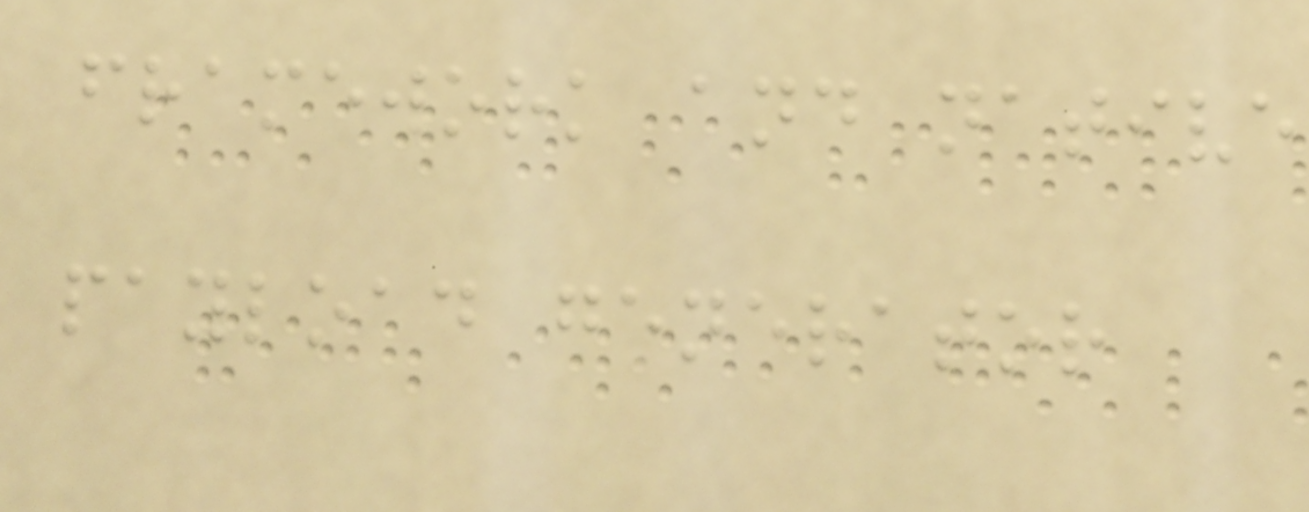framework and native
payload generator
